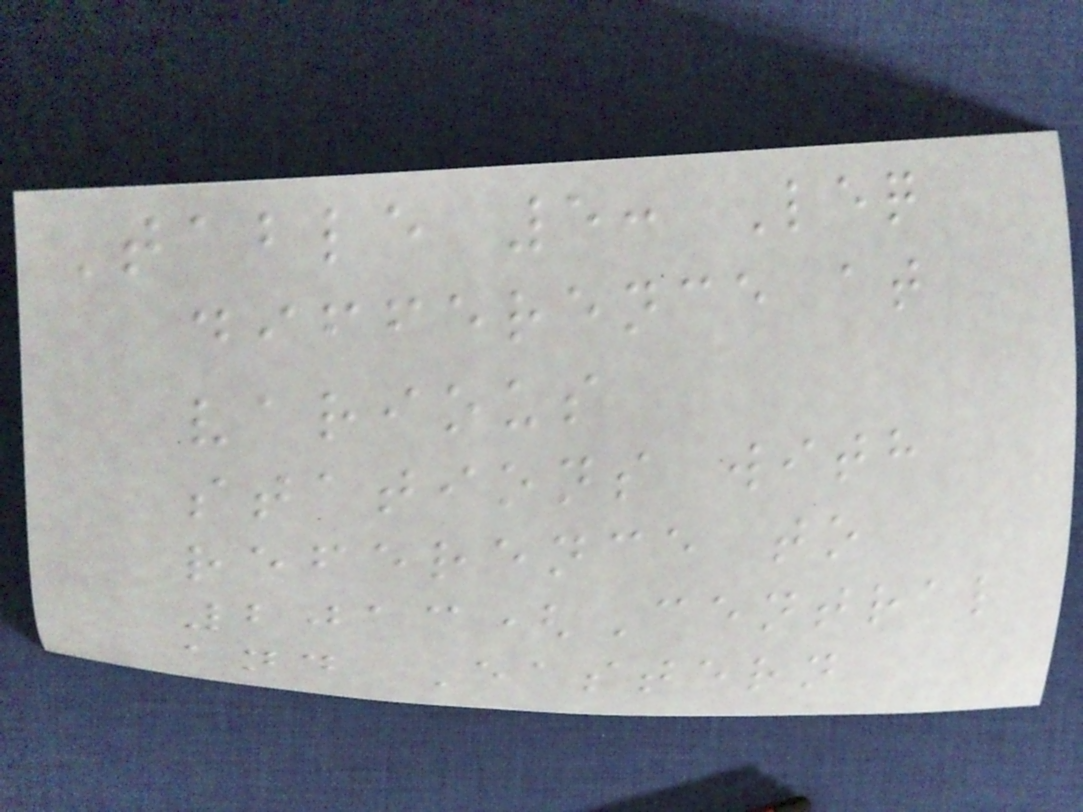Table 5: Leq
difference at
various
stations with
reference to
2013(Central
and Eastern
